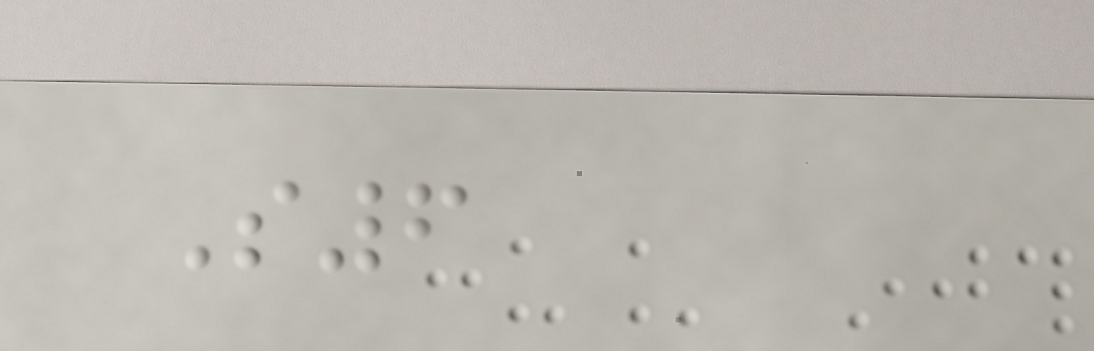S6
